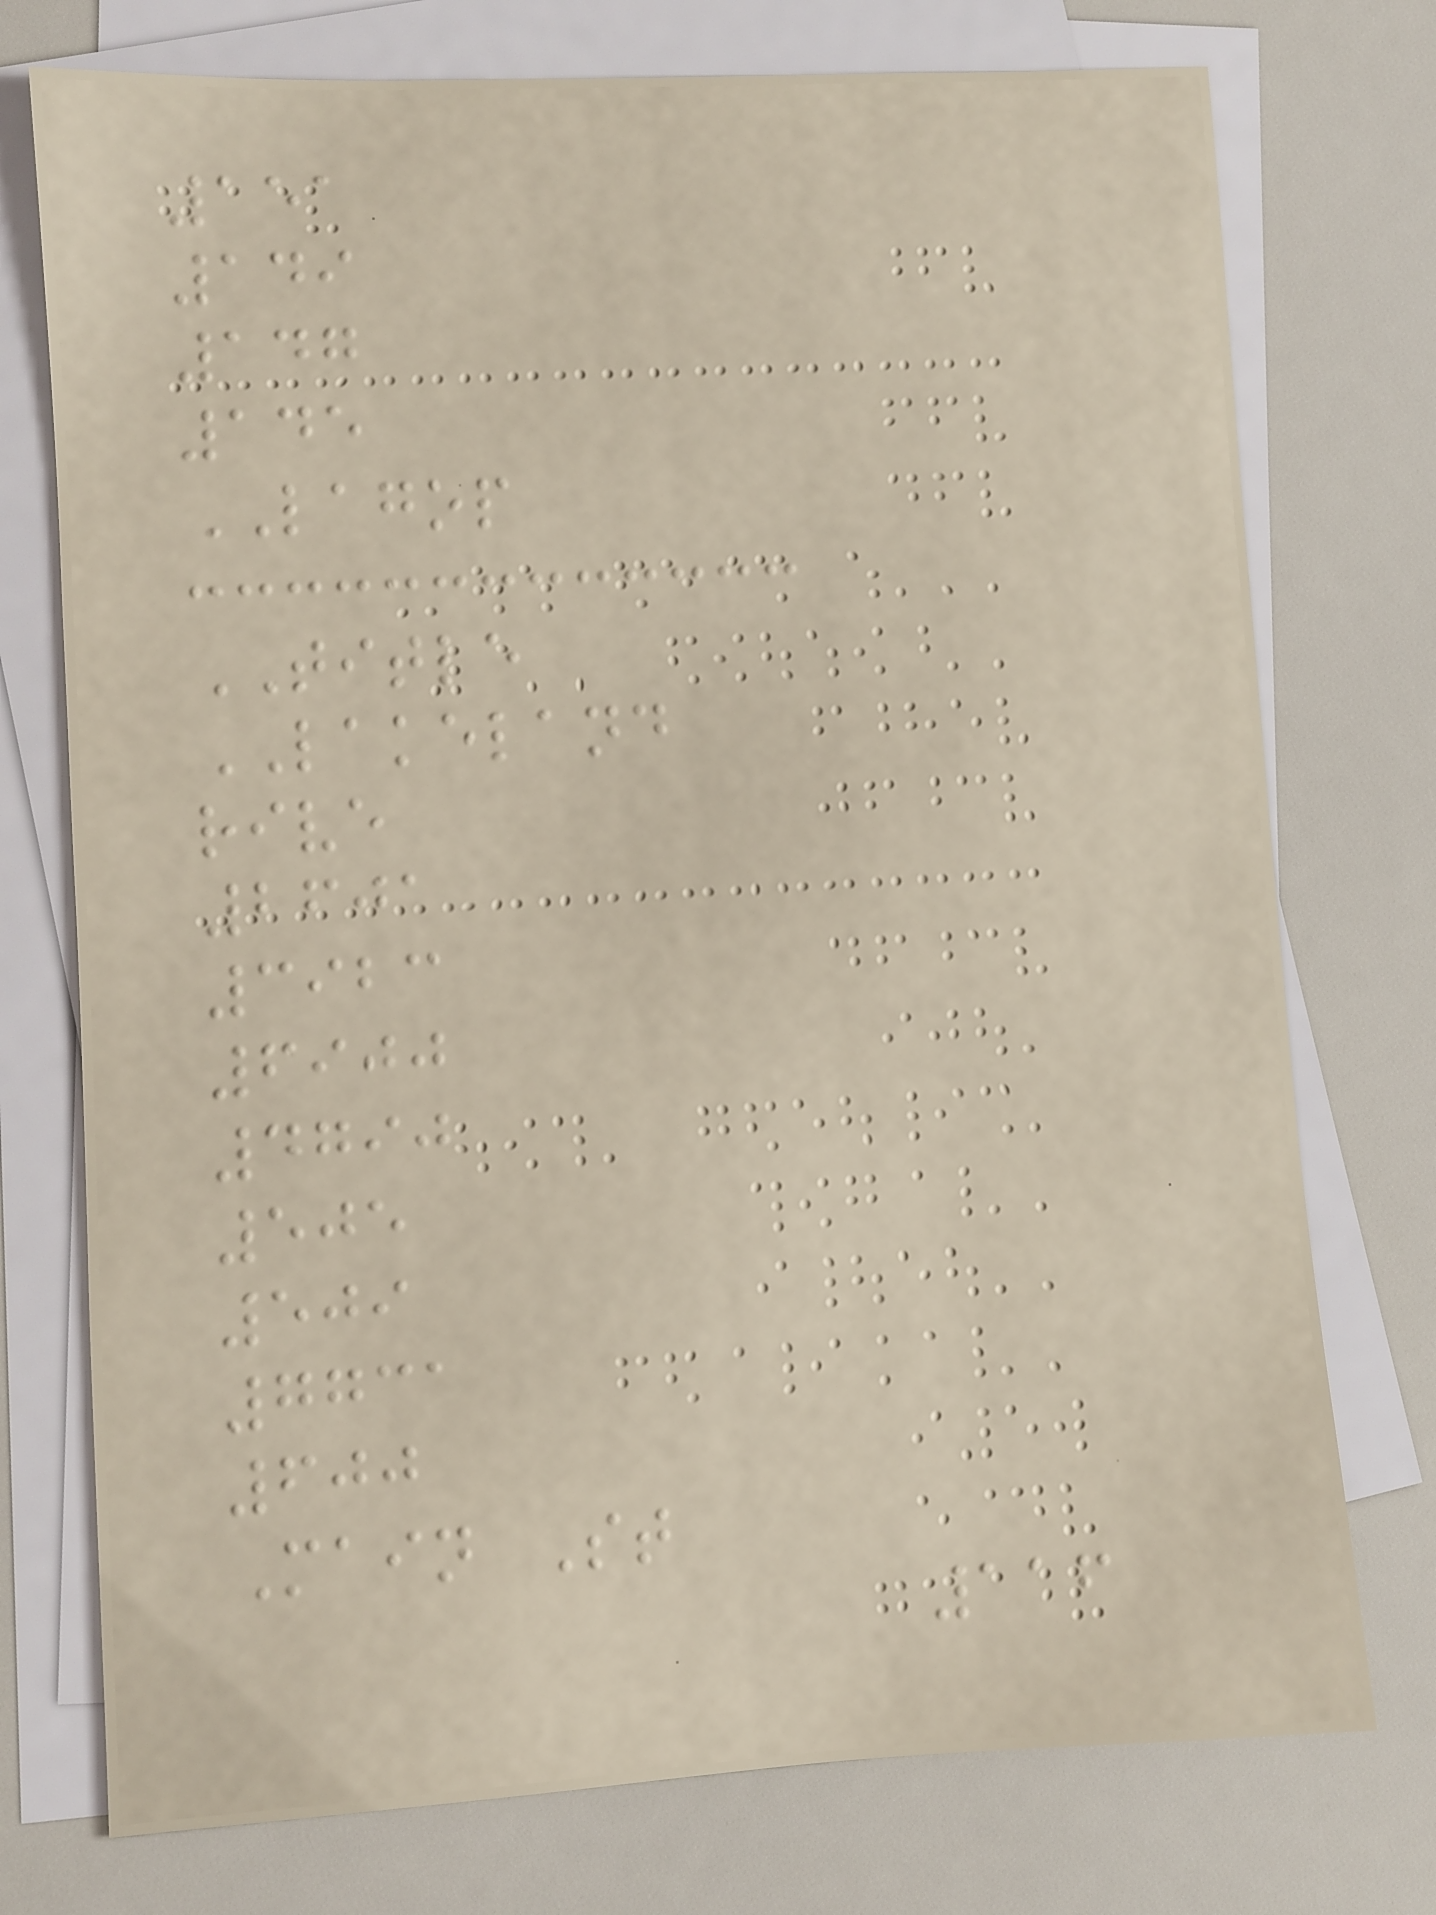151
149
147
145
LAGOP
TITLE
LAKELAND
rive
2601
3923
6900
4790
505
509
7731
600
Main St
116
